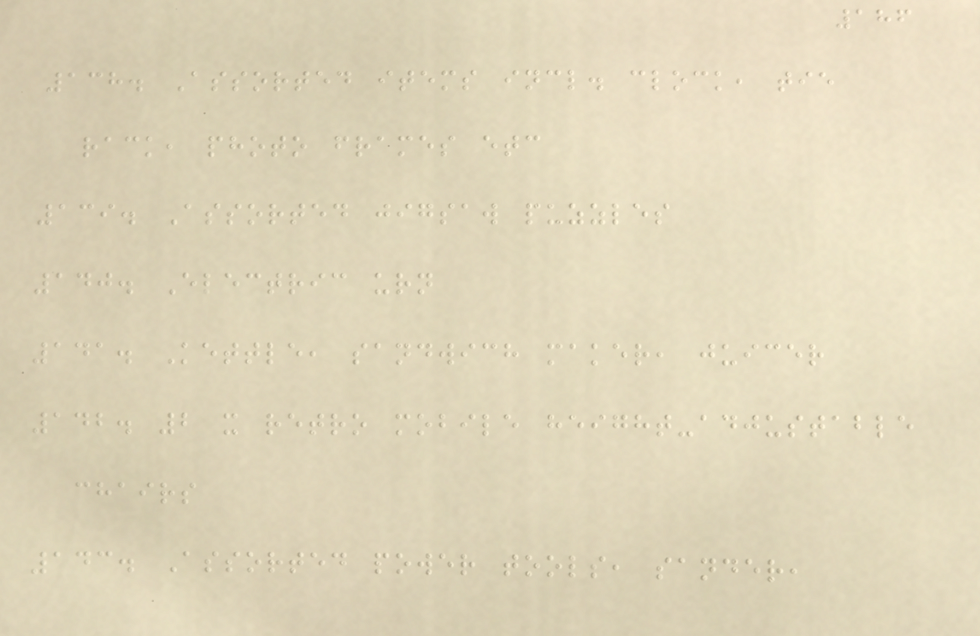186
138. Assorted items incl. clock, tie
rack, photo frames etc
139. Assorted jigsaw puzzles
140. Electric urn
141. Kettle, sandwich maker, juicer
142. 2 x retro mobile height-adjustable
chairs
143. Assorted power tools, sander,
